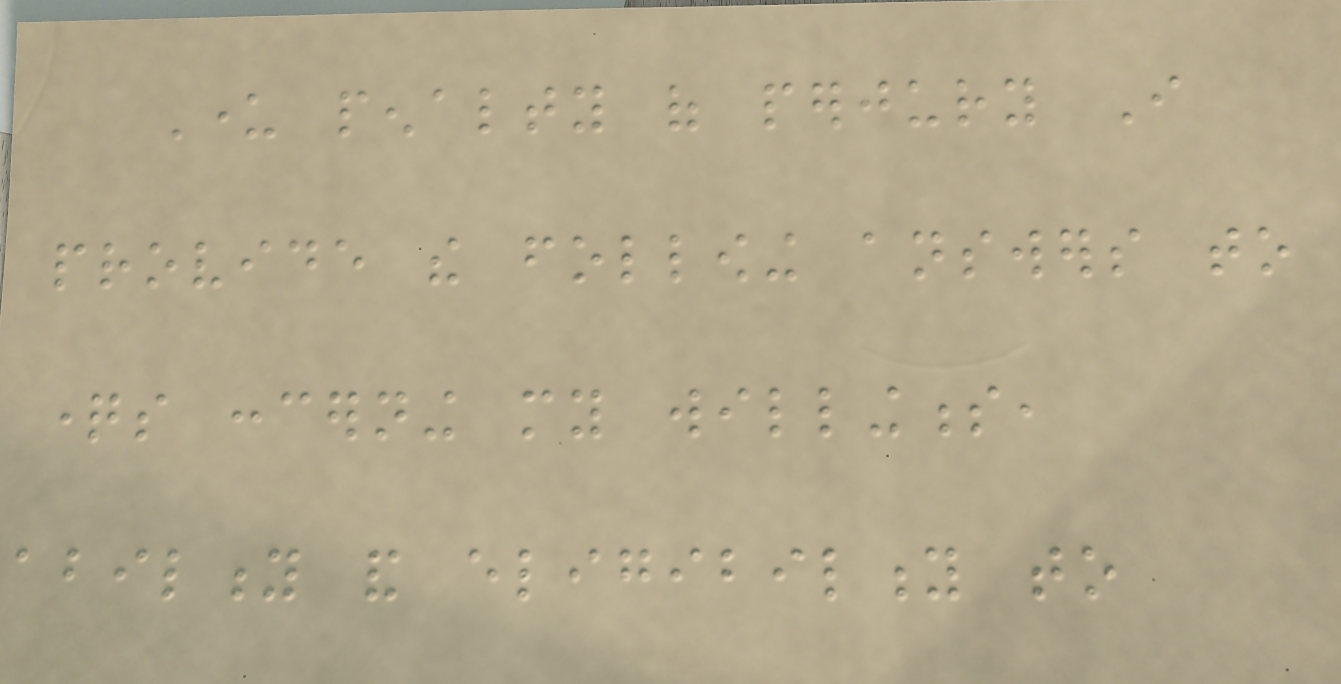Under penalty of perjury I
provide the following answers to
questions concerning my willingness,
ability and eligibility to
